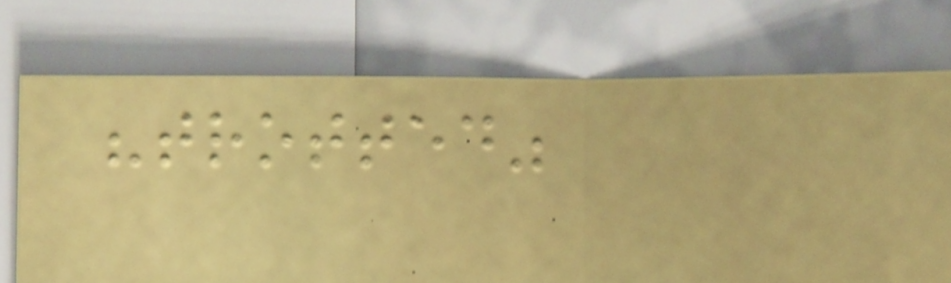"trotted"
